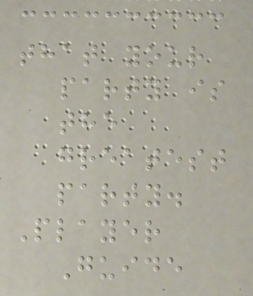that your
party is
the
greatest
party.
Player
Guide
